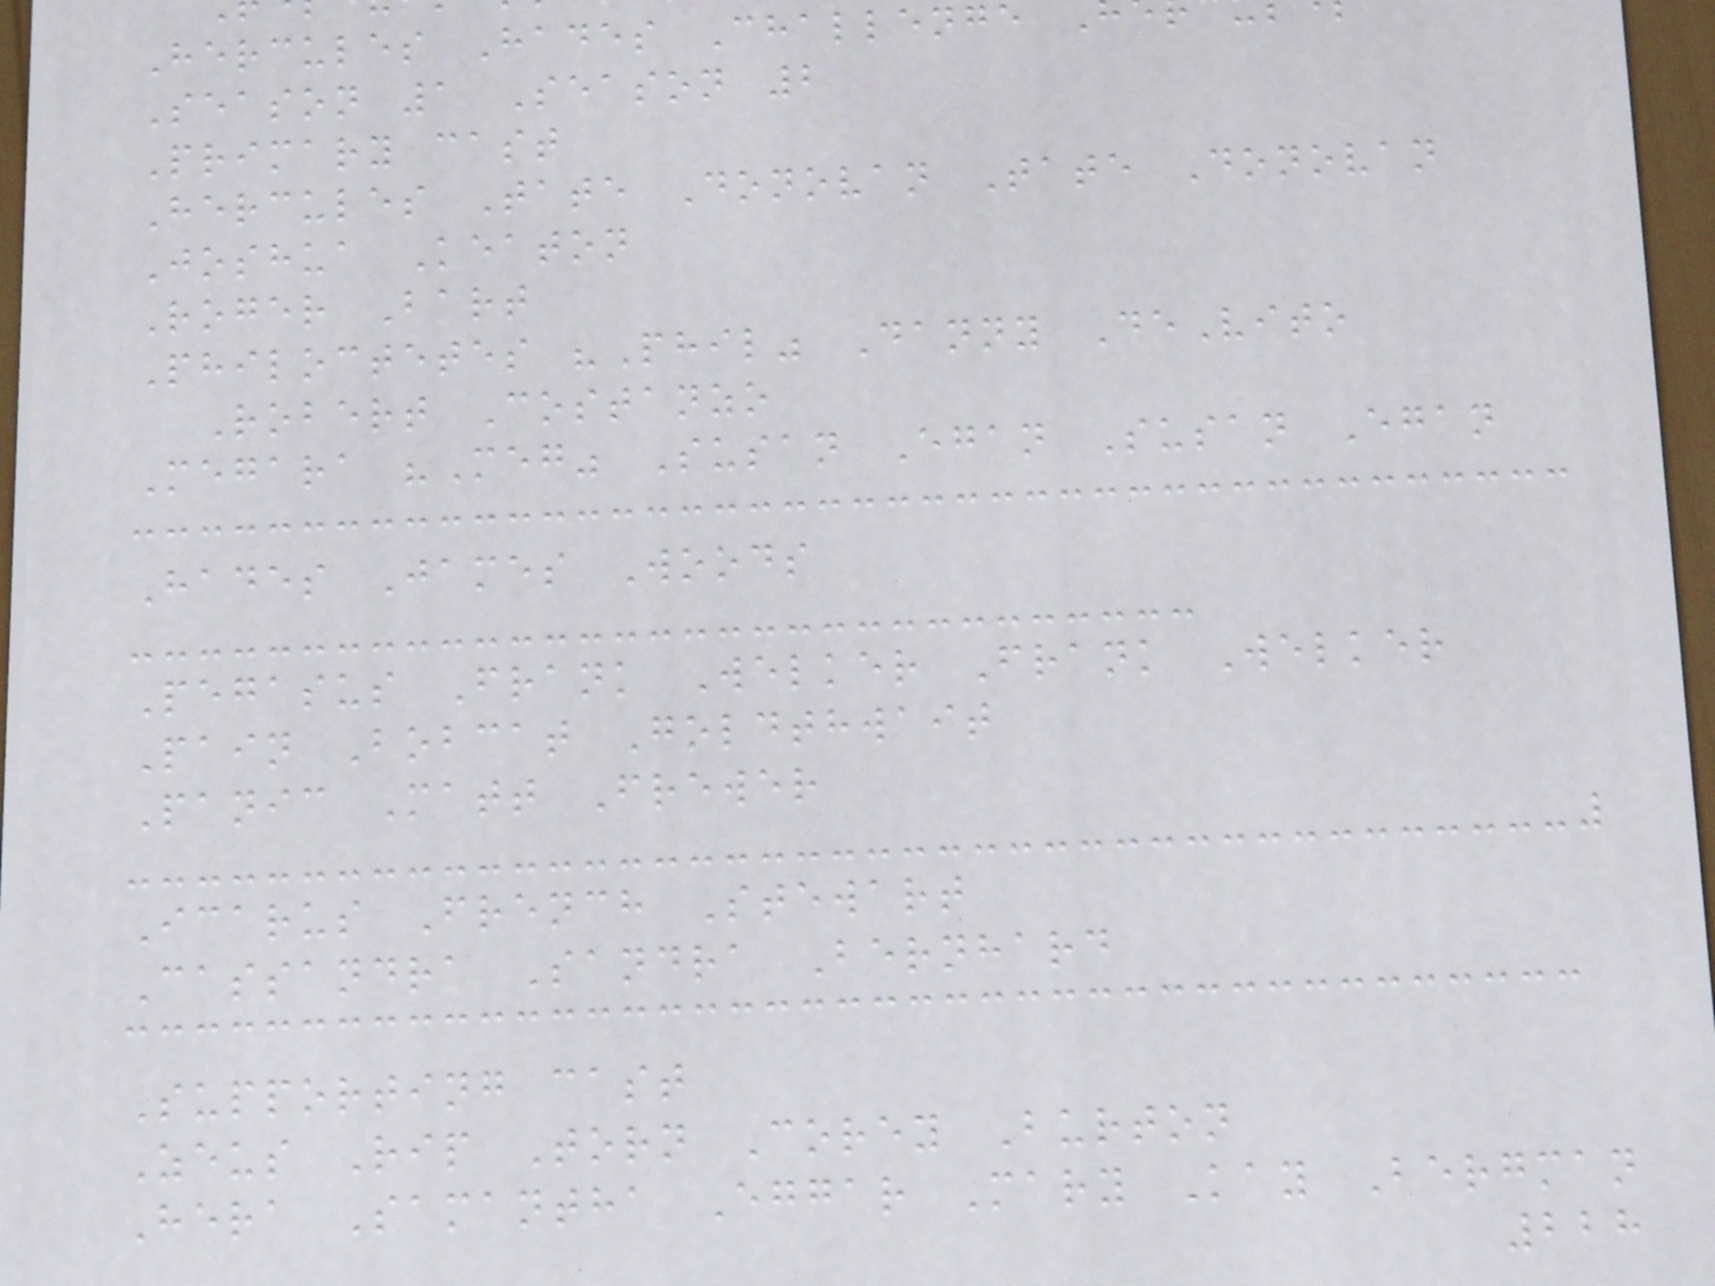Hercules Hades Challenge
Season 1 Season 2
Primary cast
Hercules Tate Donovan Tate Donovan
Joshua Keaton
Roger Bart
Philoctetes "Phil" Danny DeVito
Robert Costanzo
Megara "Meg" Susan Egan Susan Egan
Hades James Woods
Pegasus Frank Welker Frank Welker
Pain Bobcat Goldthwait
Panic Matt Frewer
Icarus French Stewart
Cassandra Sandra Bernhard
Supporting cast
Zeus Rip Torn Corey Burton
Hera Samantha Eggar Mary Kay Bergman
228
